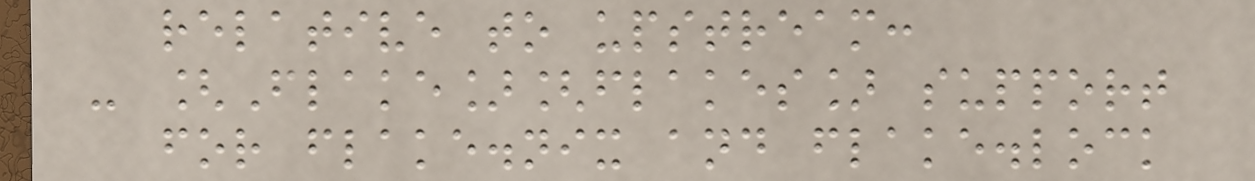relative to upstream:
- [Flake][flakes] support
for flake.nix and flake.lock
